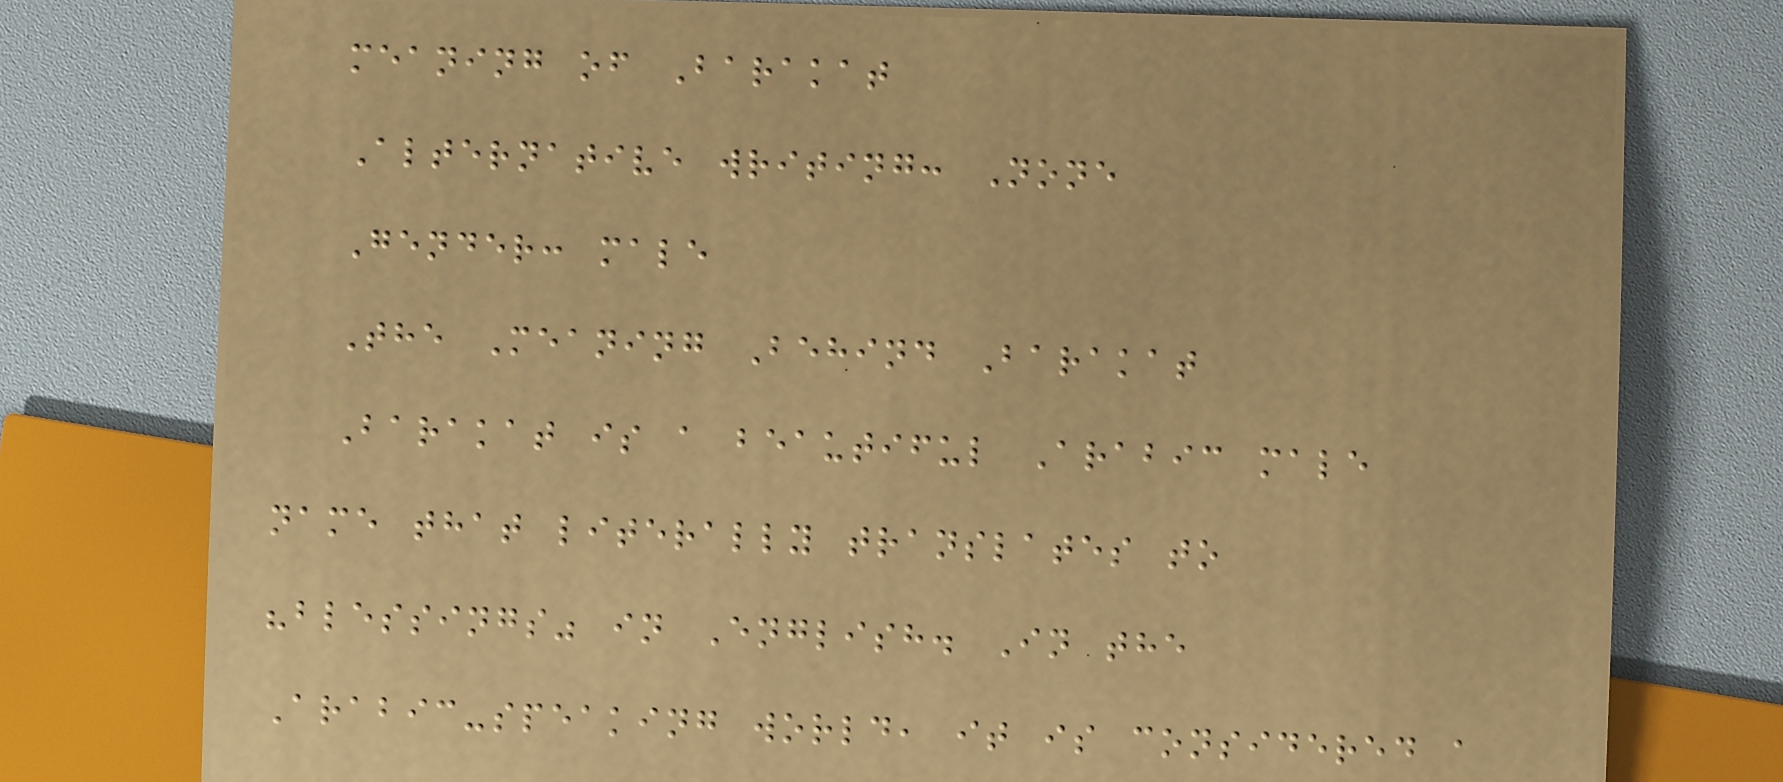meaning of Barakat
Alternative writing: None
Gender: male
The Meaning Behind Barakat
Barakat is a beautiful Arabic male
name that literally translates to
"blessings" in English. In the
Arabic-speaking world, it is considered a
